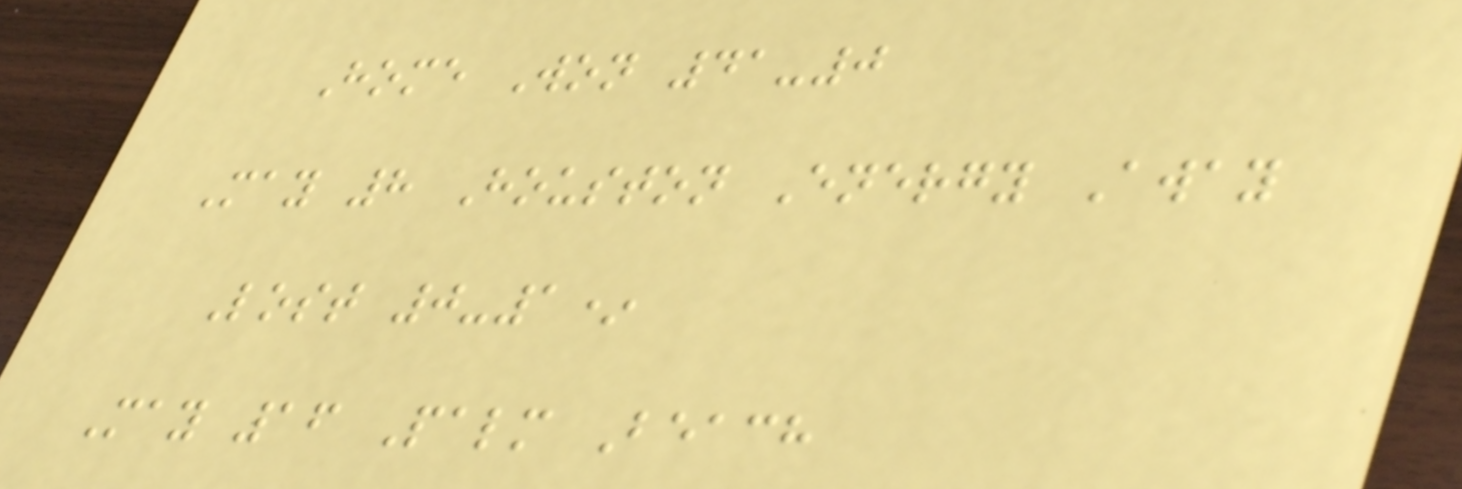Home Won 41-0
May 8 Houston Energy Away
Lost 0-1*
May 16 Palm Beach
